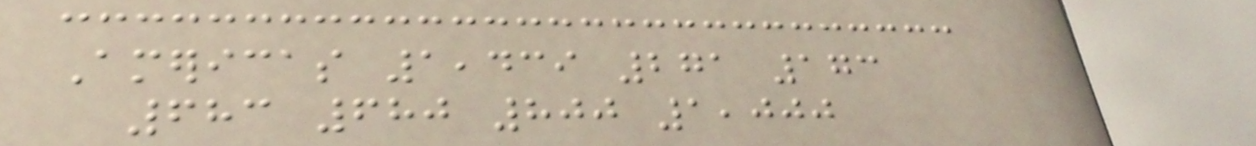Americas 1,439 271 173
683 680 800 1,000
